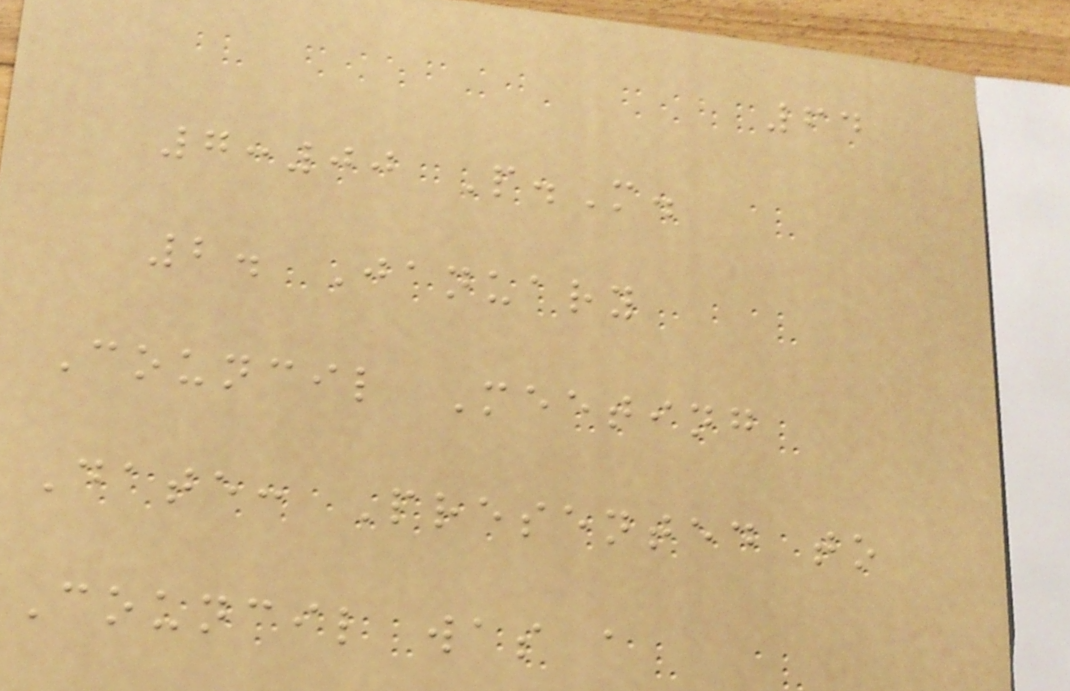64
7:00 P.M.
2. January
Council Meeting
Date: Presented to
Council was a
